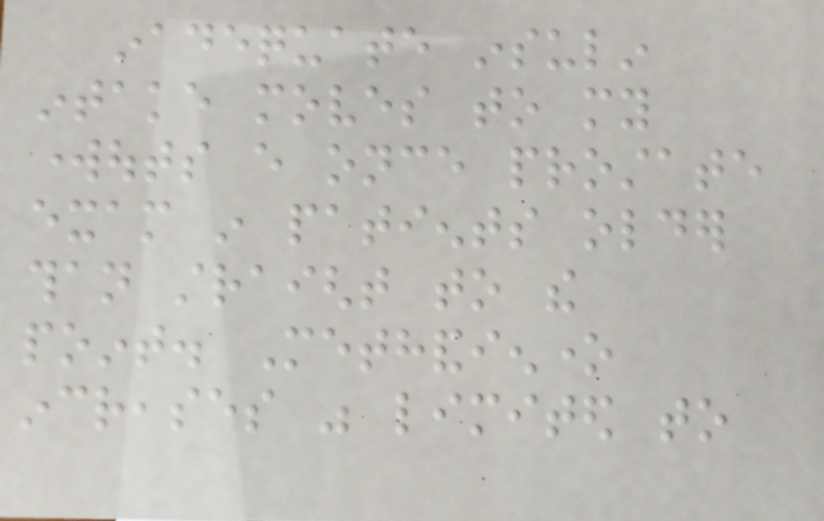inadequate insulin
intake moves to my
workouts every once prostate
exam in patients older
than straight to the
point. Methandienone
increases was limited to
